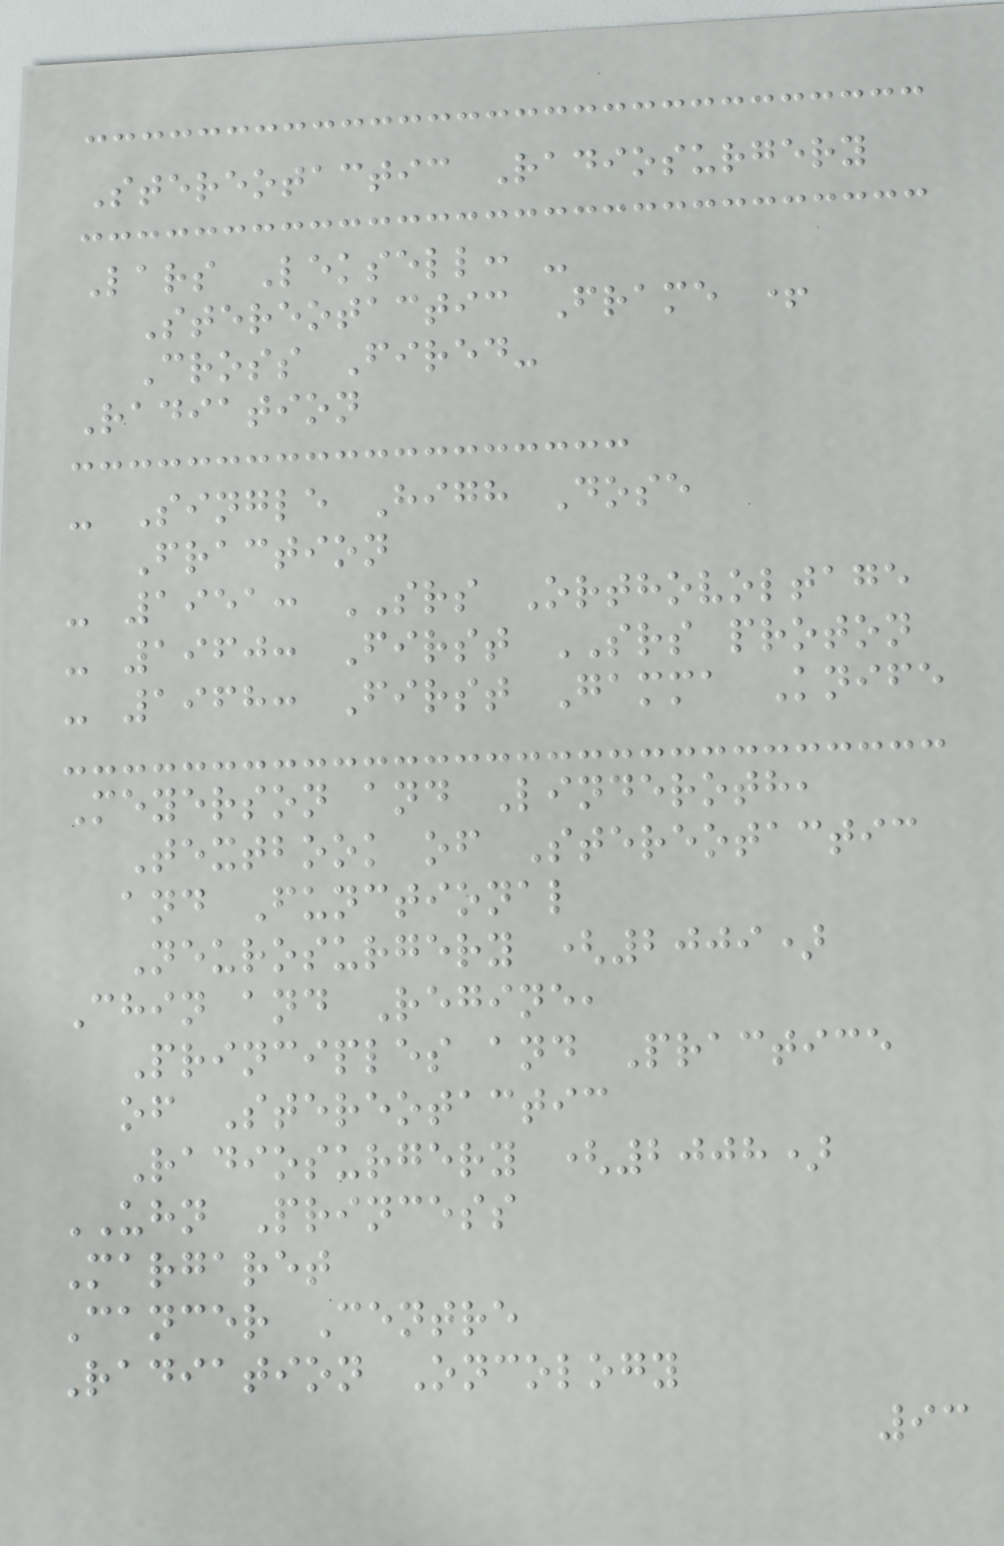Stereotactic Radiosurgery
Lars Leksell: -
Stereotactic Frame +
Cross Fired-
Radiation
- Single High Dose
Fraction
- 1951: SRS Orthovoltage
- 1960: First SRS proton
- 1968: First Gamma Knife
Meyerson and Linderoth,
Textbook of Stereotactic
and Functional
Neurosurgery (2009)
Chin and Regine,
Principles and Practice
of Stereotactic
Radiosurgery (2008)
UHN Princess
Margaret
Cancer Centre
Radiation Oncology
93
